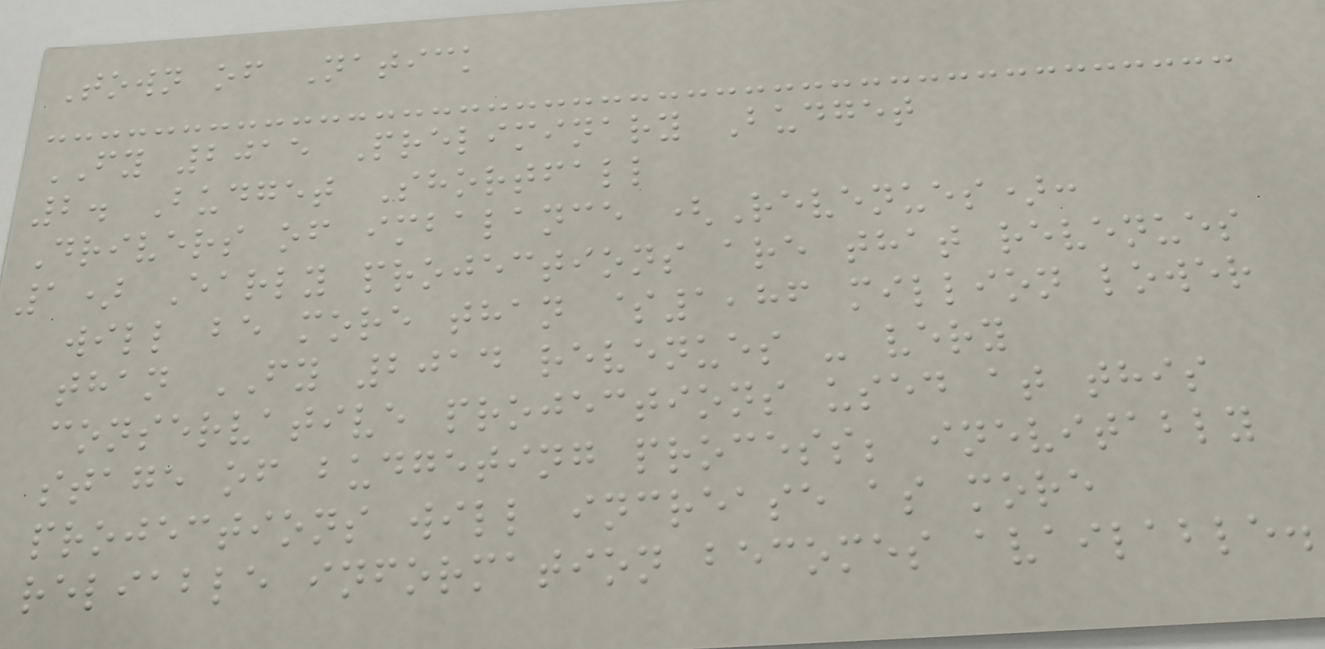Town of Natick
FY 2015 Preliminary Budget
2. Budget Shortfall
Drivers of imbalance (Revenues):
1) Early projections are that revenues
will be more than $1,86 million lower
than FY 2014 revenues - very
conservative projections used at this
stage of budgeting process; inevitably
projections will increase as more
reliable information becomes available.
